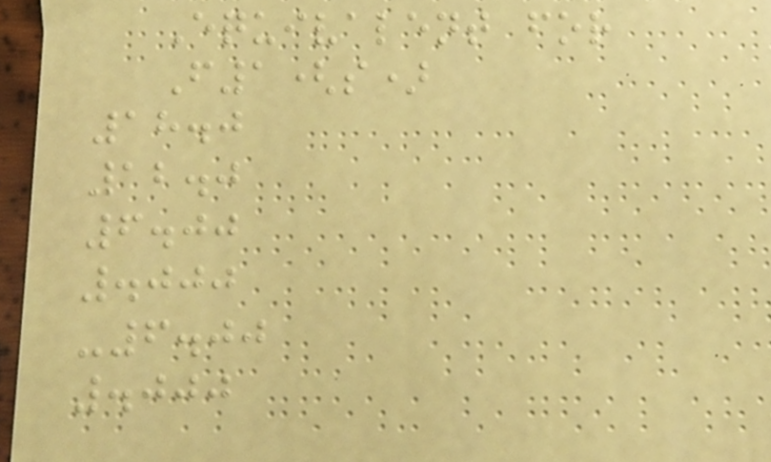Equivalent for
F1(s)
18.0
12.0
6.00
.000
-6.00
.000
